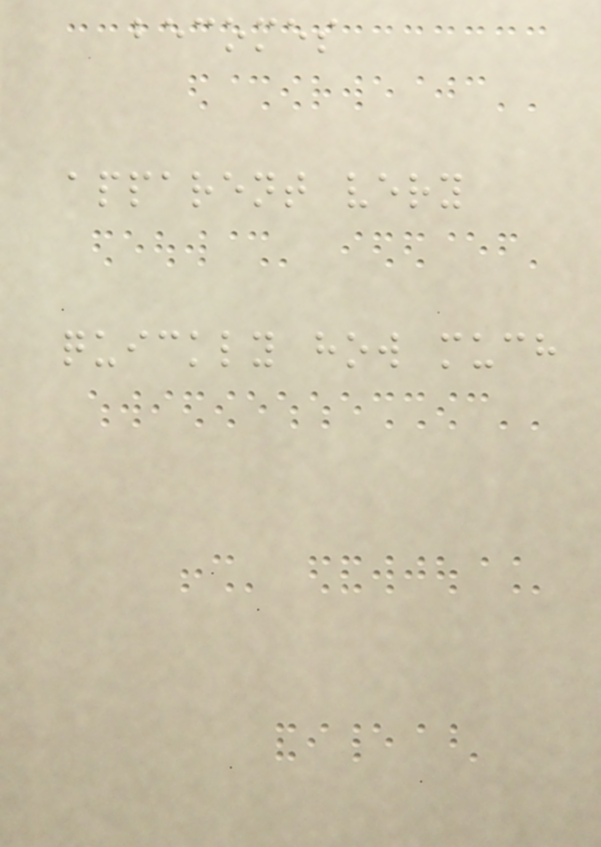becomes
apparent very
quickly how much
